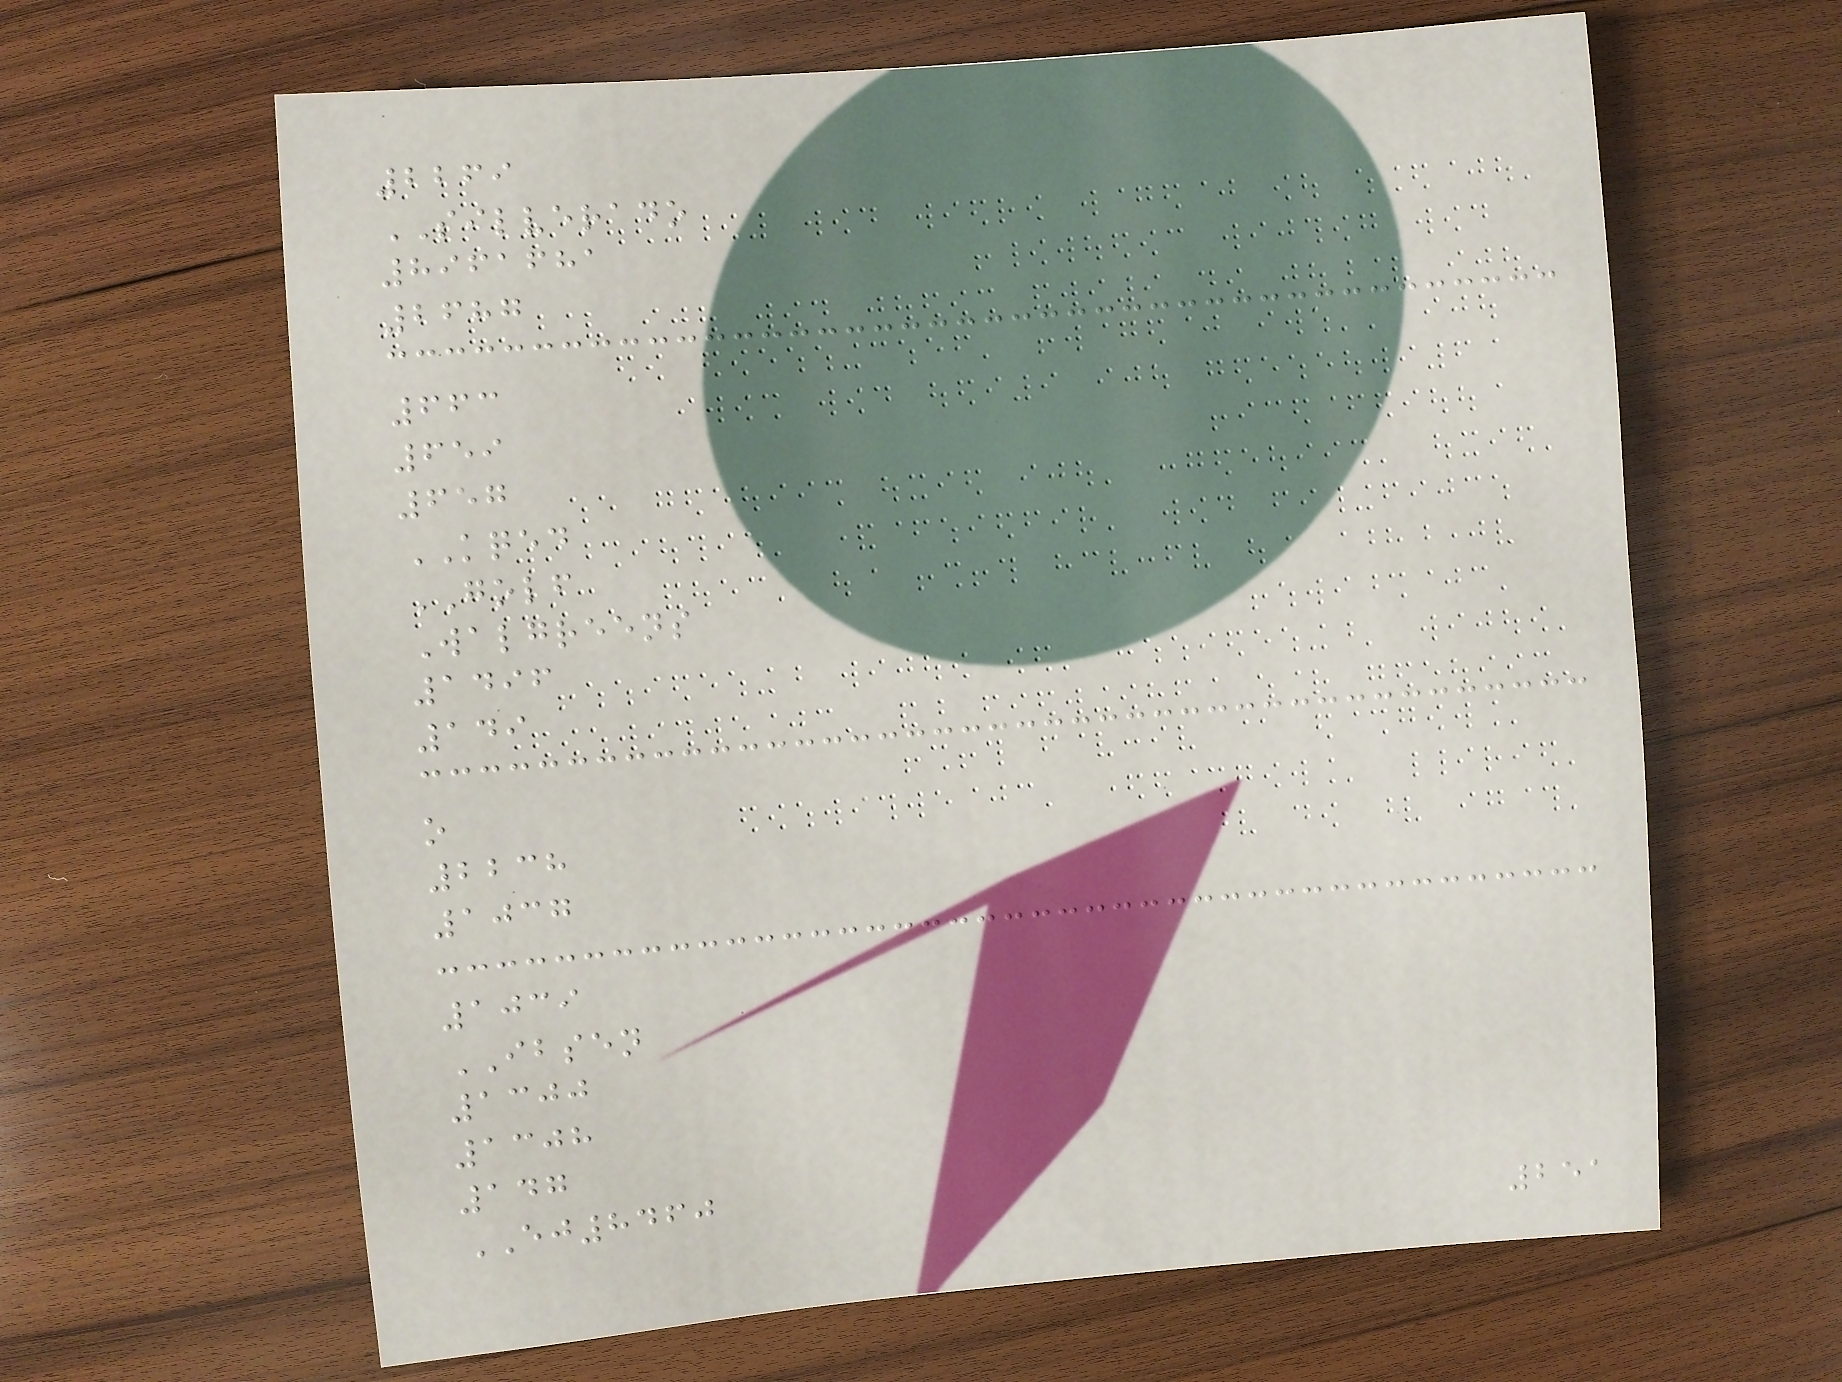2269
SILVERADO
8961681
2687
663
659
657
KQED
GOLF
Walgreens
1496
149
o
2238
1037
1039
IBSEN
1300
1308
147
EJ8460
251
